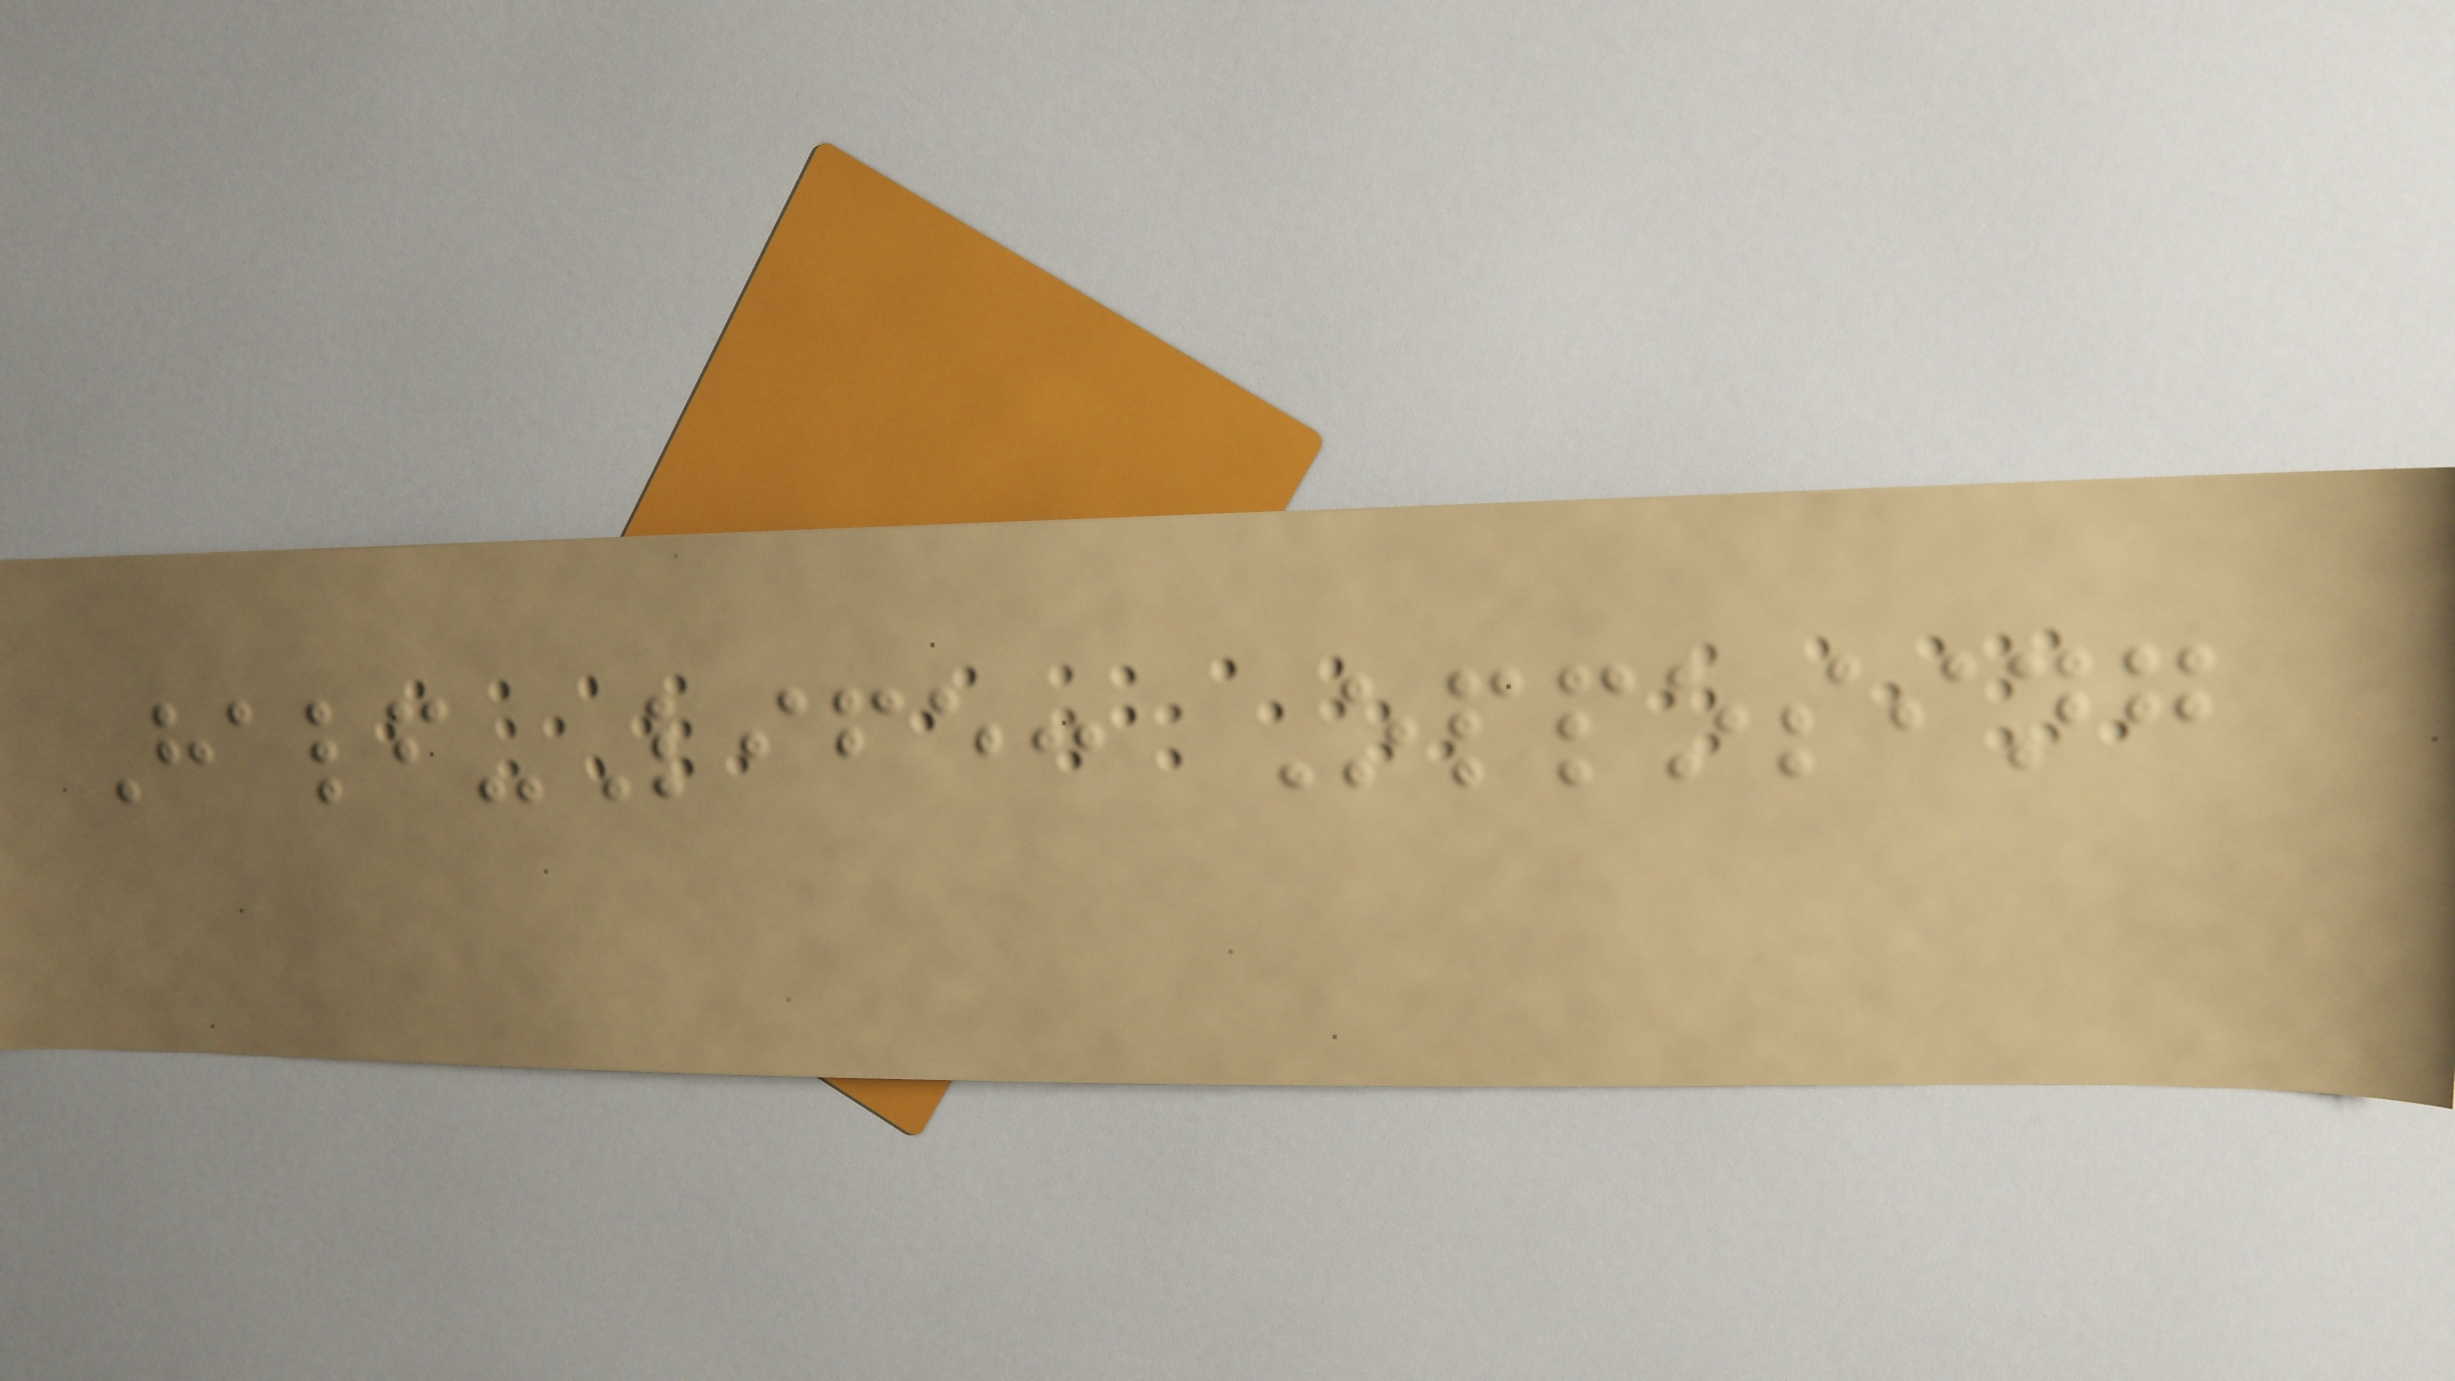Half-Life: Opposing
